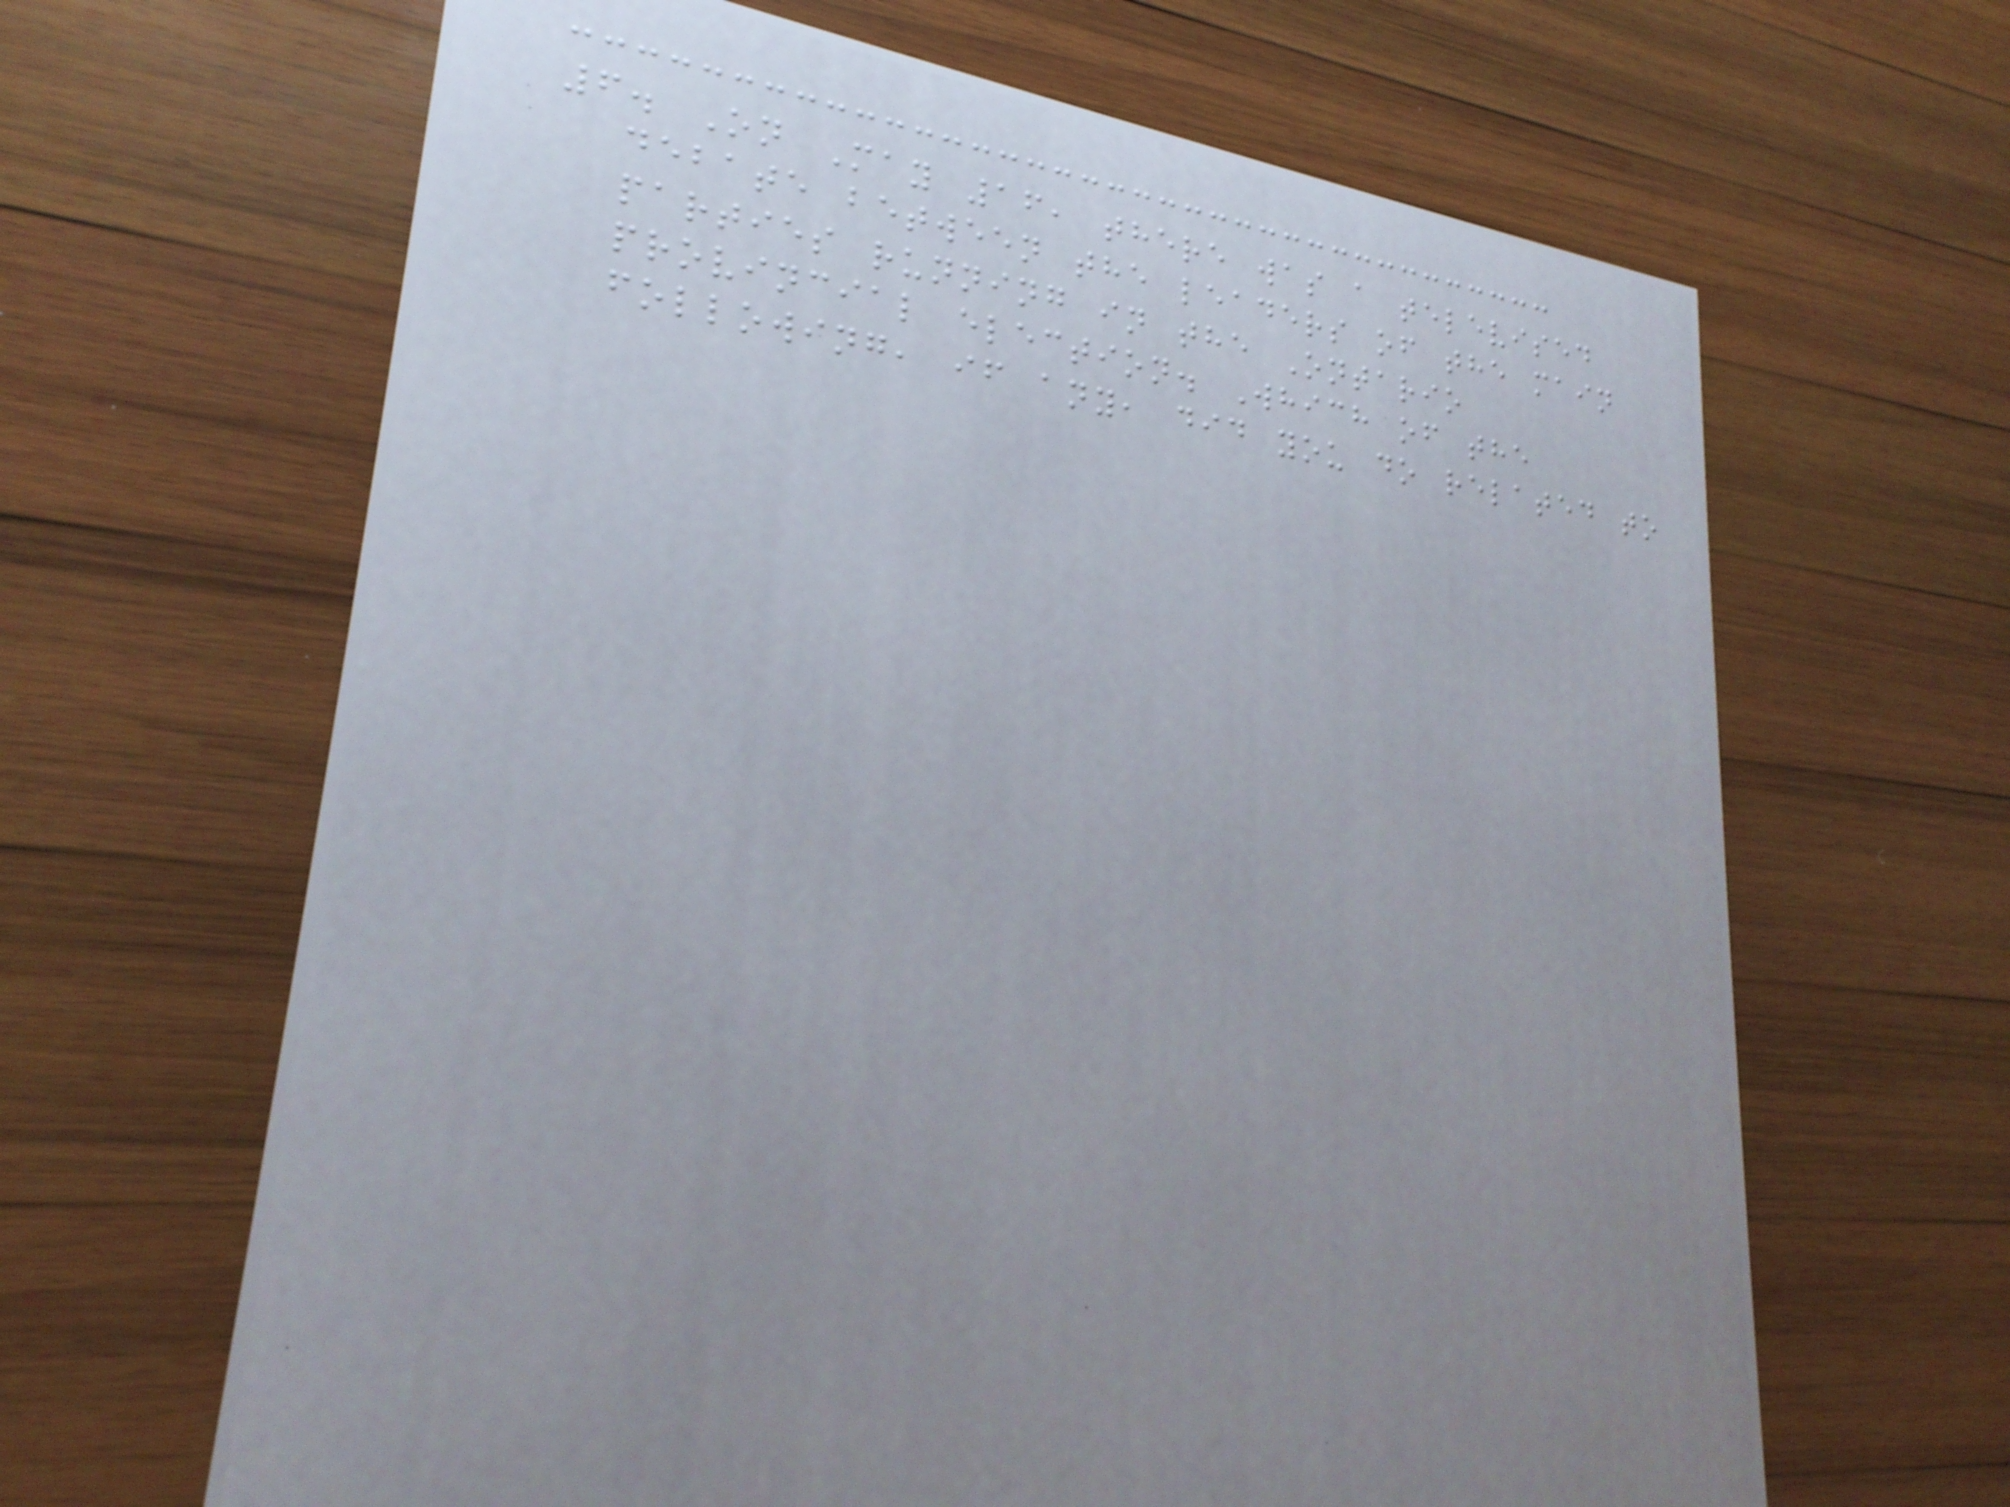6. On May 16, there was a televised
debate between the leaders of the main
parties running in the Ontario
provincial election. Which of the
following, if any, did you do related to
